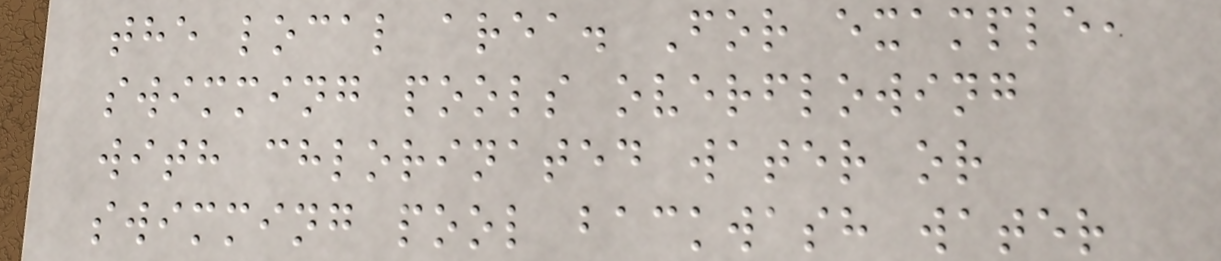the local area. For example,
swimming pools overflowing
with chlorinated water or
swimming pool backwash water
